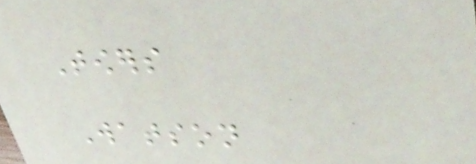Towers
Watson
